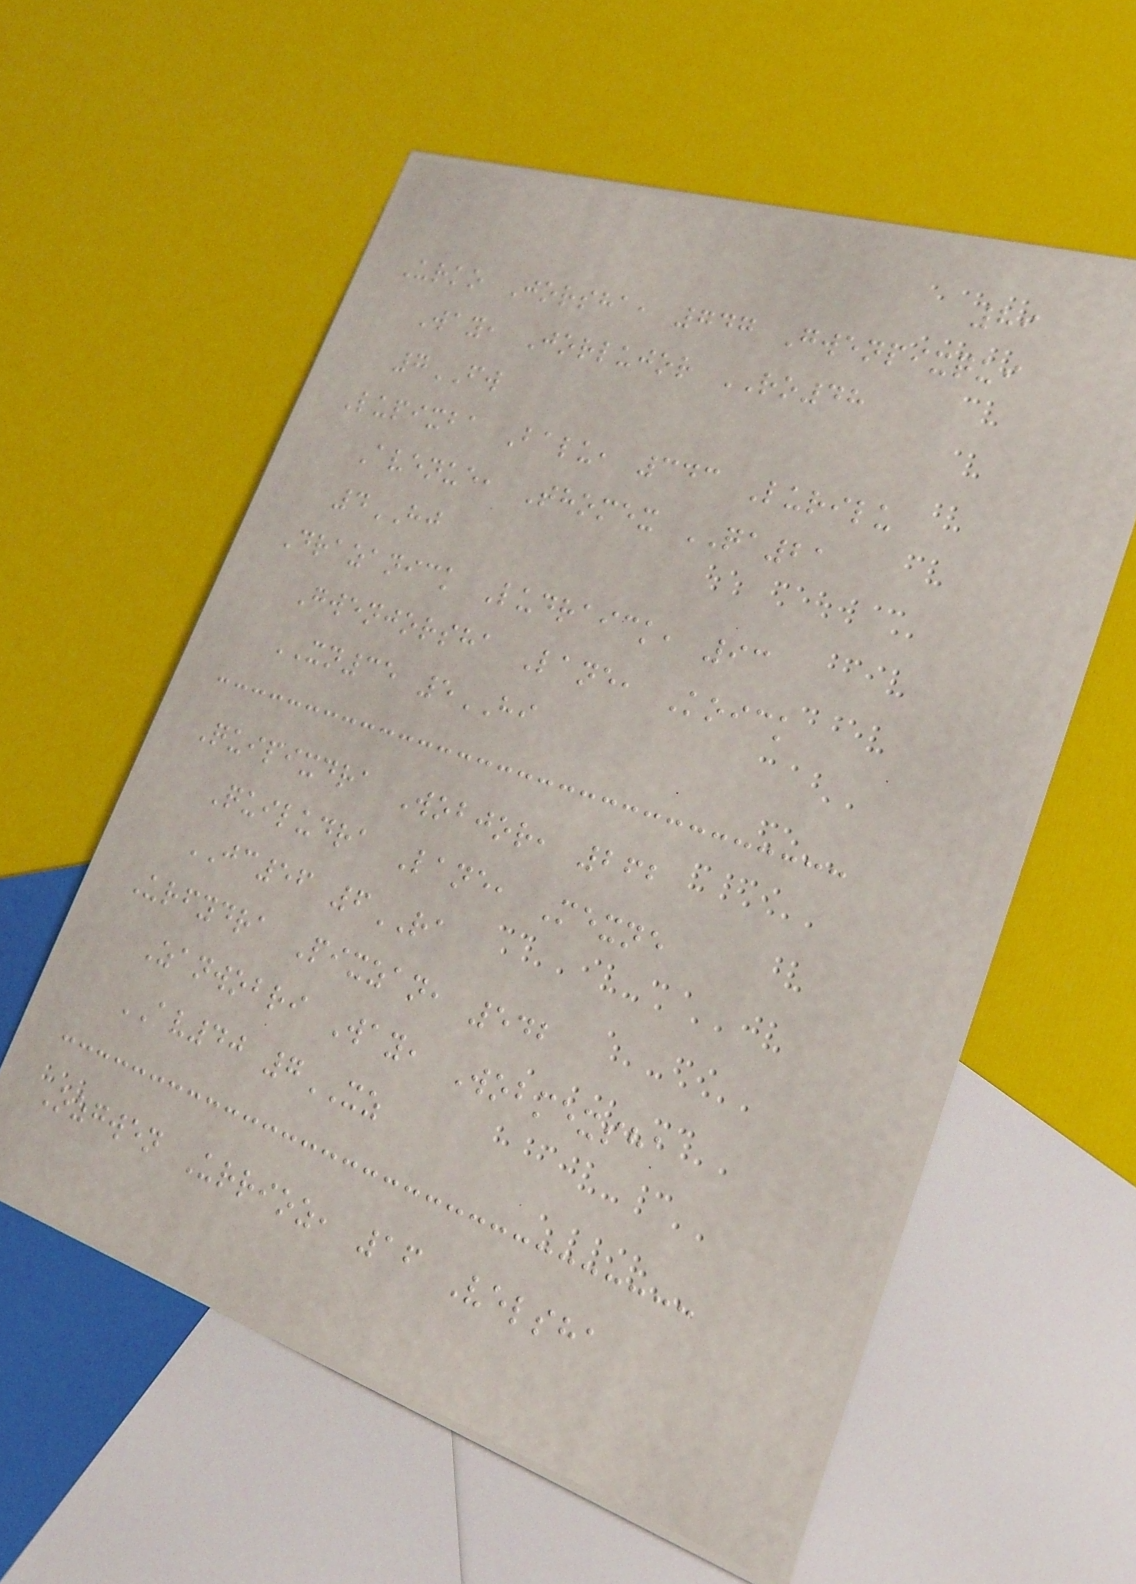89
Urko Jorsha, 747 Gwenpixqui
Way, Jorlujor RO48
7FW
Lupixba Balu, 343 Lurilu
Avenue, Thomex QA21
4HJ
Drazanick Ludraick, 93
Gwenjorsha Lane, Koick
XN35 5HI
Quipixdra Wobjor, 262
Quiludra Lane, Mexne
JC56 6RA
Urfydra Pixzan, 542
Zanwobri Way, Wobmexsha
AV40 7XZ
Ozgwen Urrioz, 16 Velsha
